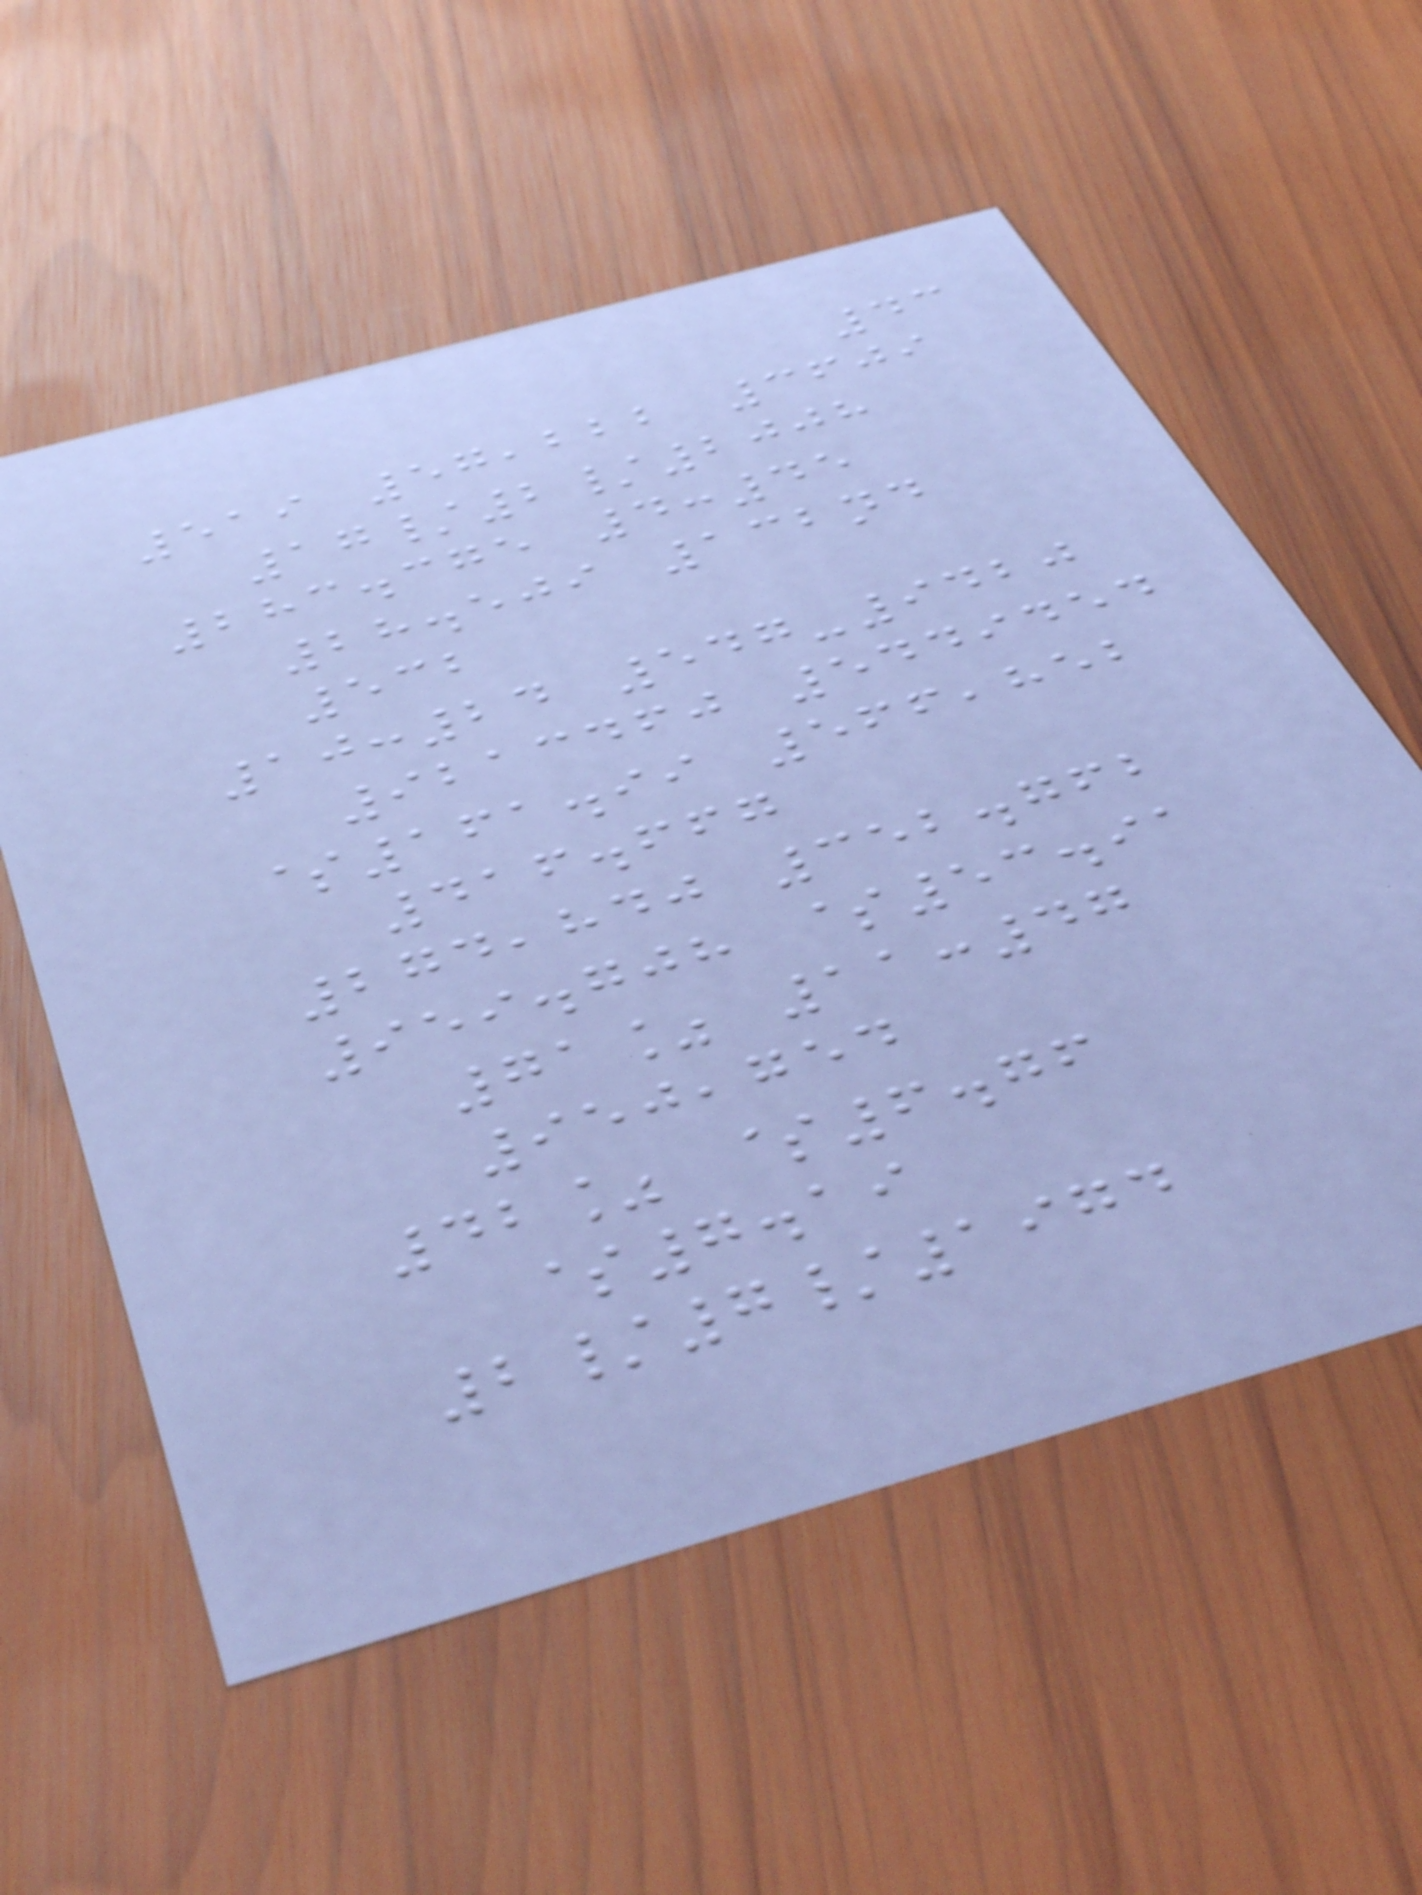43
519 57,222 3609
17/2/2008
283.375 4:45
28.509 132nd
532
10:24 547-9420
9213460 5449454
$161.99 566,852
416.667
274,840 352.762
959.708 $53.91
71% 11:47
950,754
42% $6.76
$7.19
2/7/1974
